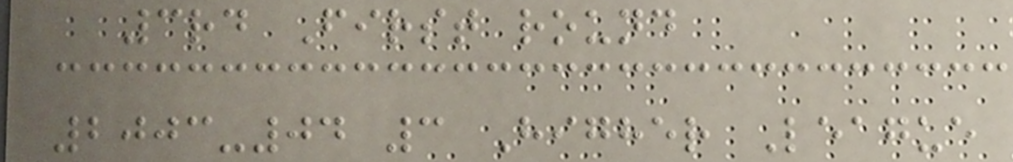3rd First round
2003-04 3 Higher League
